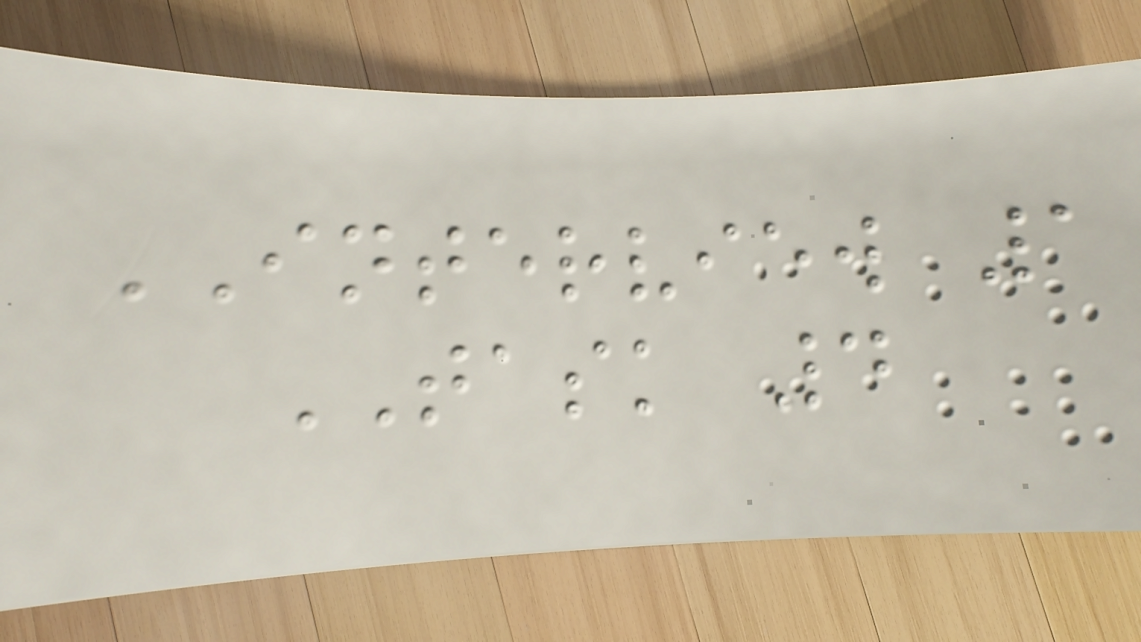INTERVIEW 1
TASK 4
